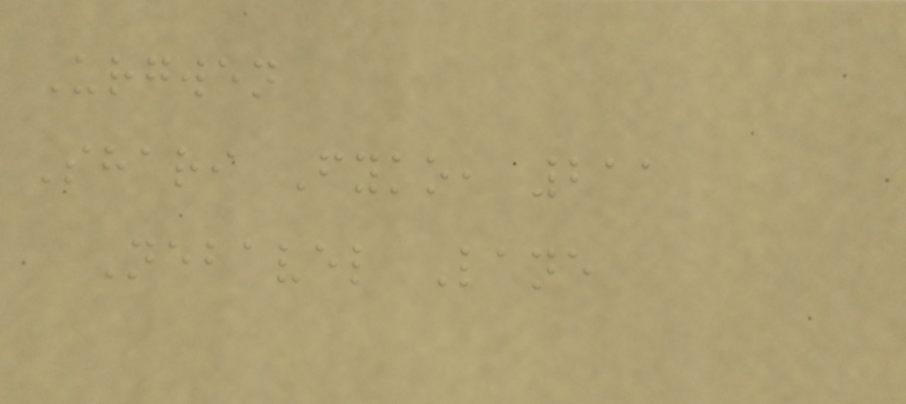Urgwen
Shari Fyko, 211
Nebavel Lane
